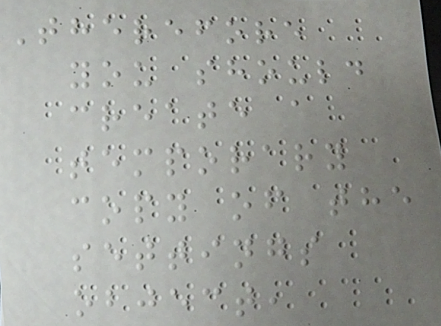Therefore
you should
create a
temporary
copy of the
settings
object,
